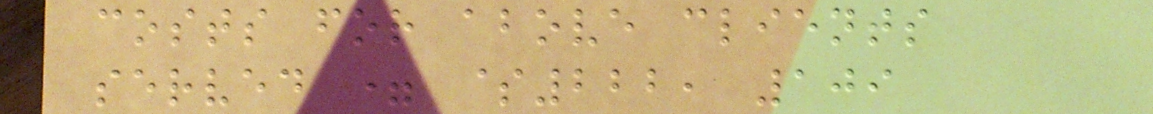costs for above clients
served = $222, 109
